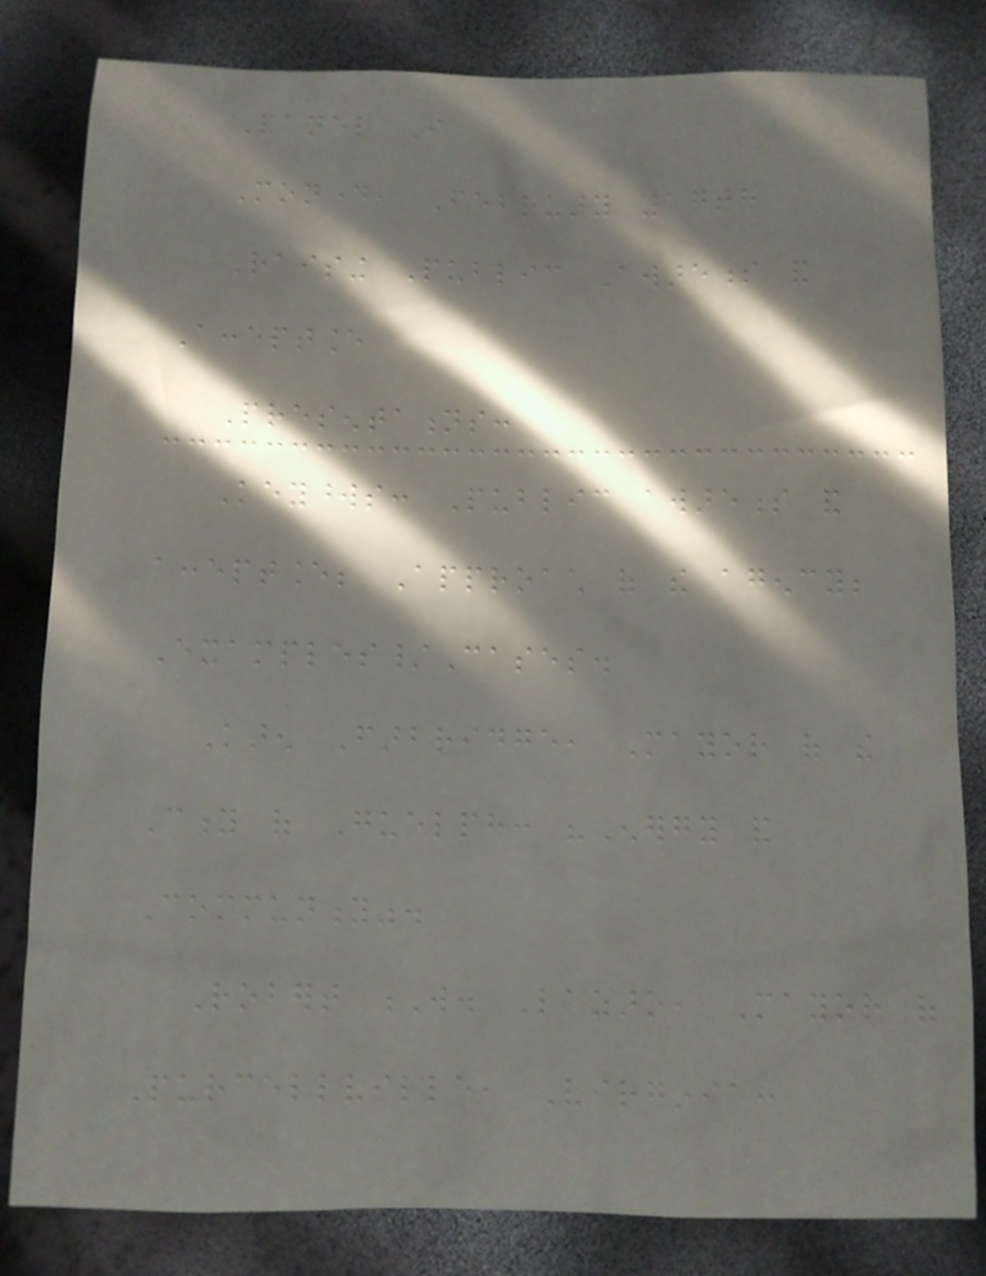Panel I
Monday, February 17th
Raising Public Awareness and
Acceptance
Presentations:
Keywords: Public awareness and
acceptance; Approach of the agency;
Examples/Cases.
Karen Farbridge, Mayor of the
City of Guelph: "Energy and
Community".
Robert W. Lazaro, Mayor of
Purcellville, Virginia:
